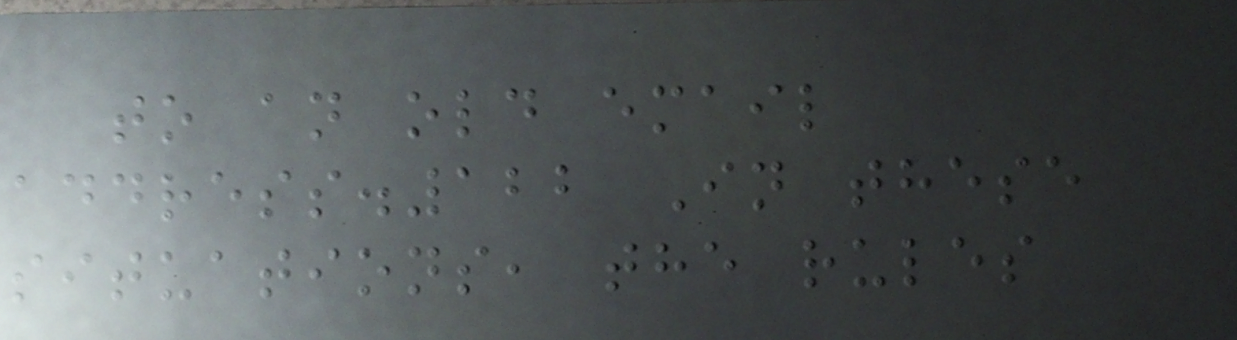to an old email
address.122 In these
situations, the rules
